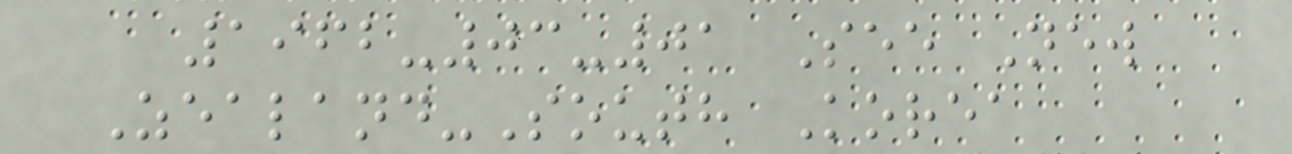1962-03-01 See New
Zealand-South Korea
